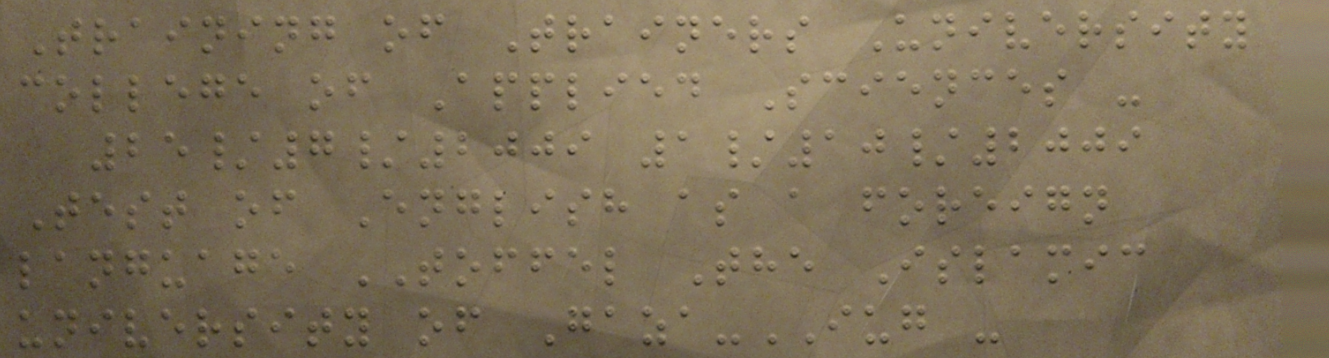Training of Trainers University
college of Applied Sciences -
25/7/2009 1/10/2009
Test of English as a foreign
language TOFFEL The Islamic
university of Gaza-IUG -
